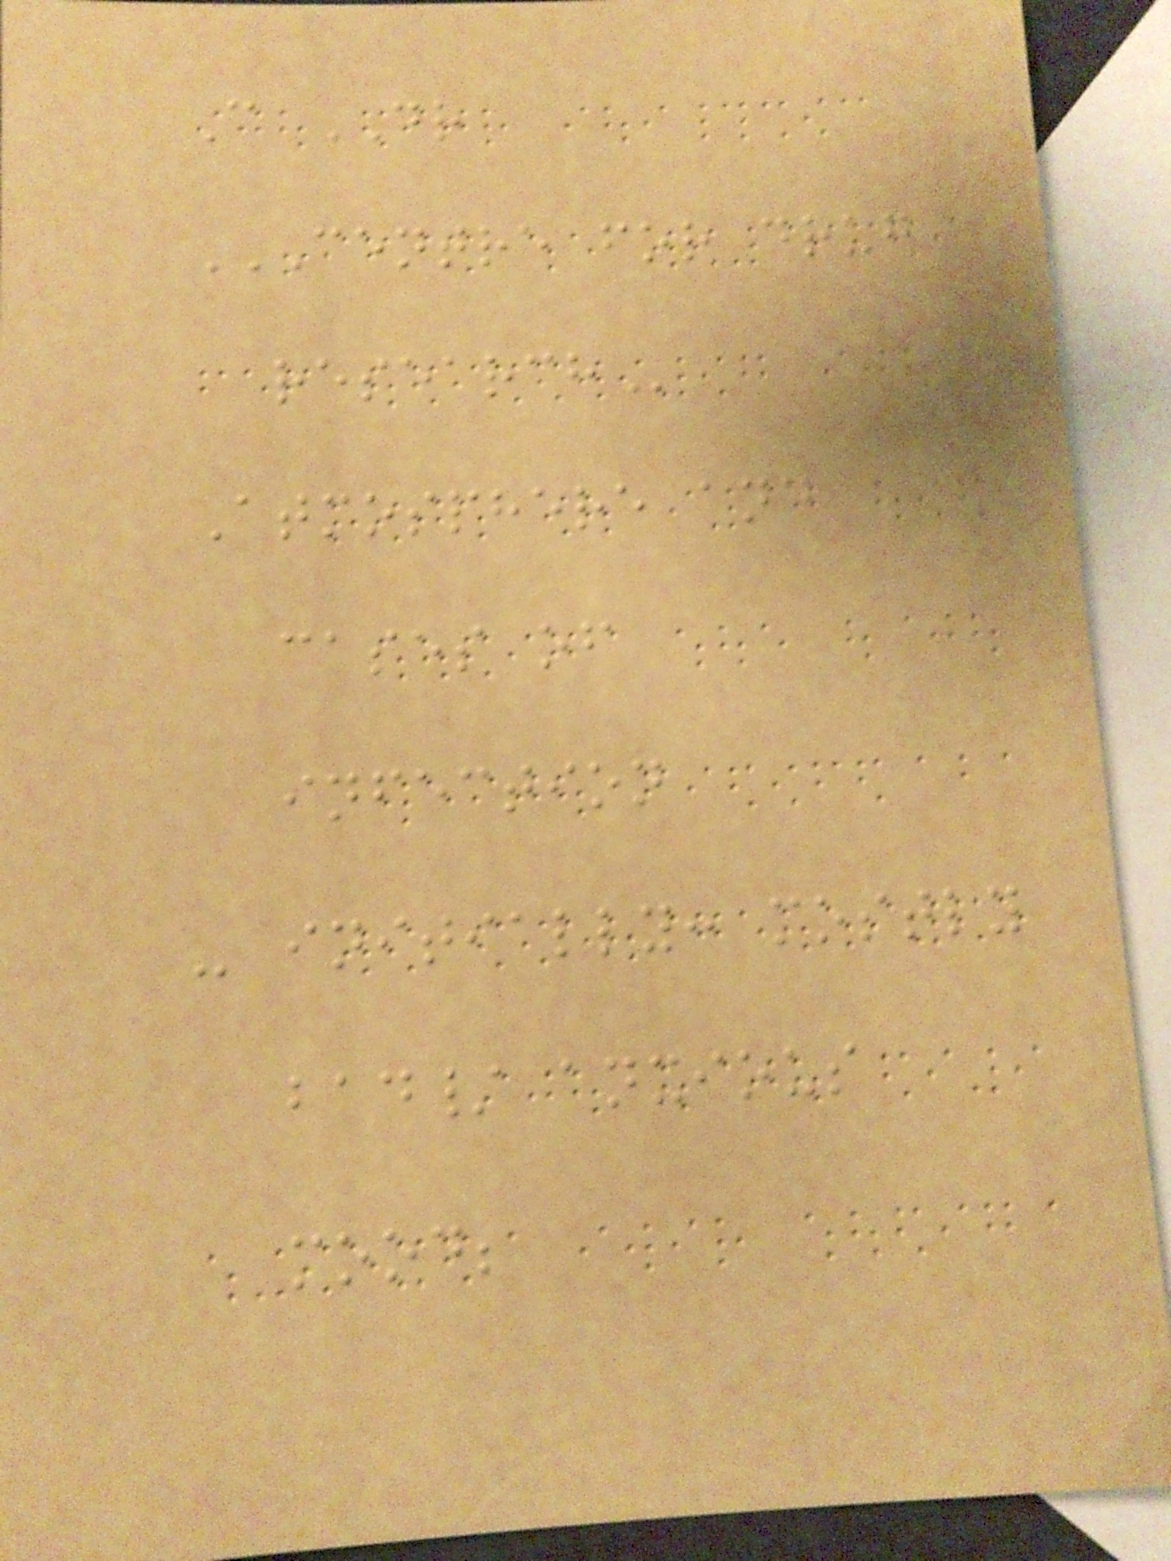C DR
CENTRE FOR DRUG
RESEARCH
Atmosphere and
cases of
infection
- initially: mostly
bad/ anxious
mood;
